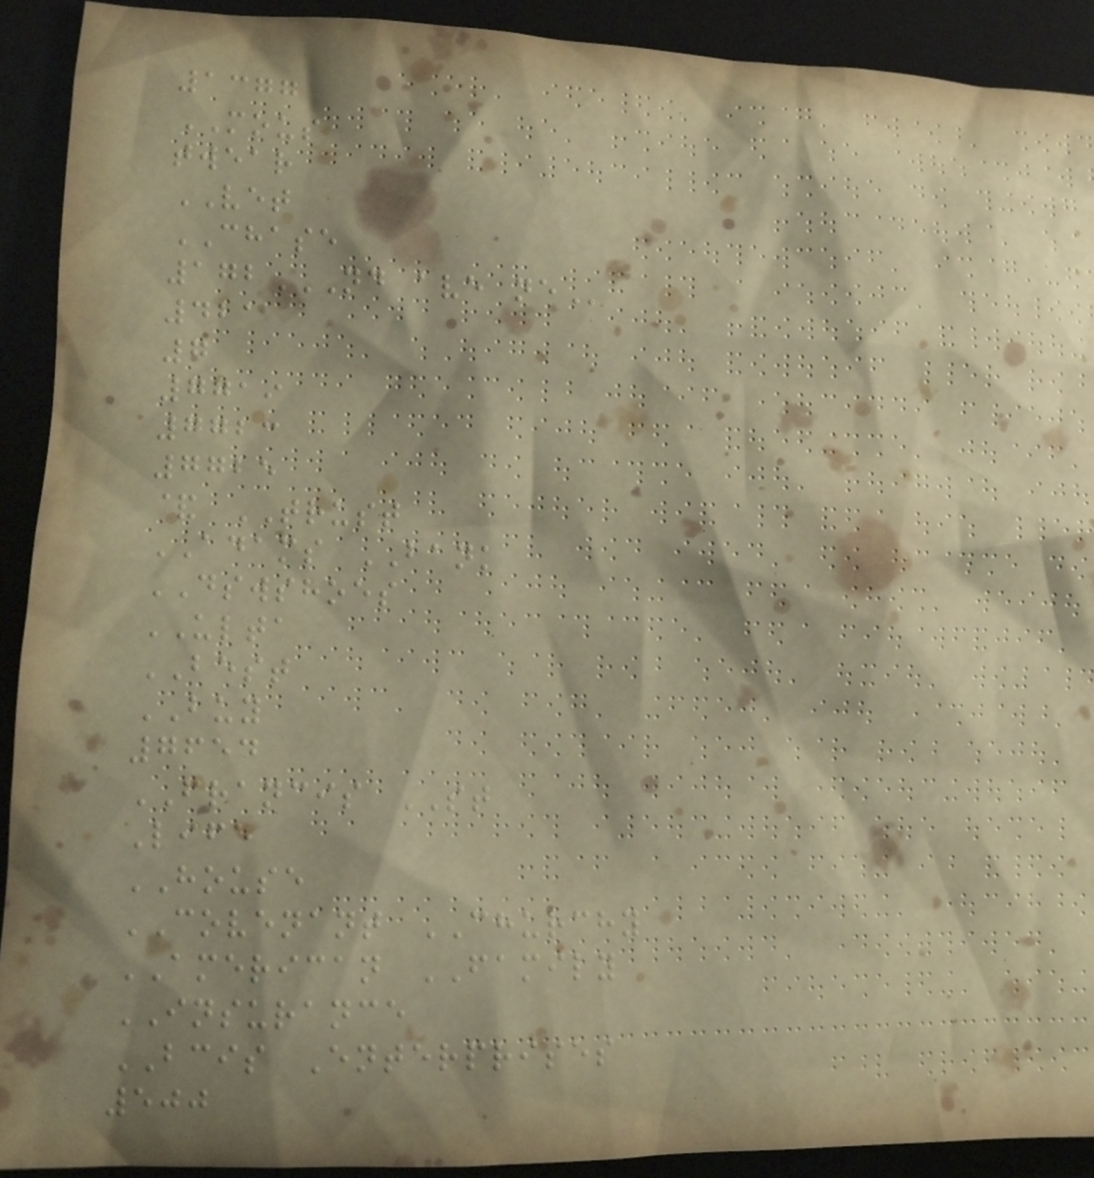1377
MOUS
twear
VET
CHASE
172ND AVE NE
421
7
7719
7723
7725
& TRUST
ADAMS BANK
DSWSHOES
ULTA
BEST
BUY
7654
FRANCIS ST
Life
HOUSE
COVENANT CHURCHY
AMERICAN FAMILY
INSURANCE
BCIS Enterprises
500
